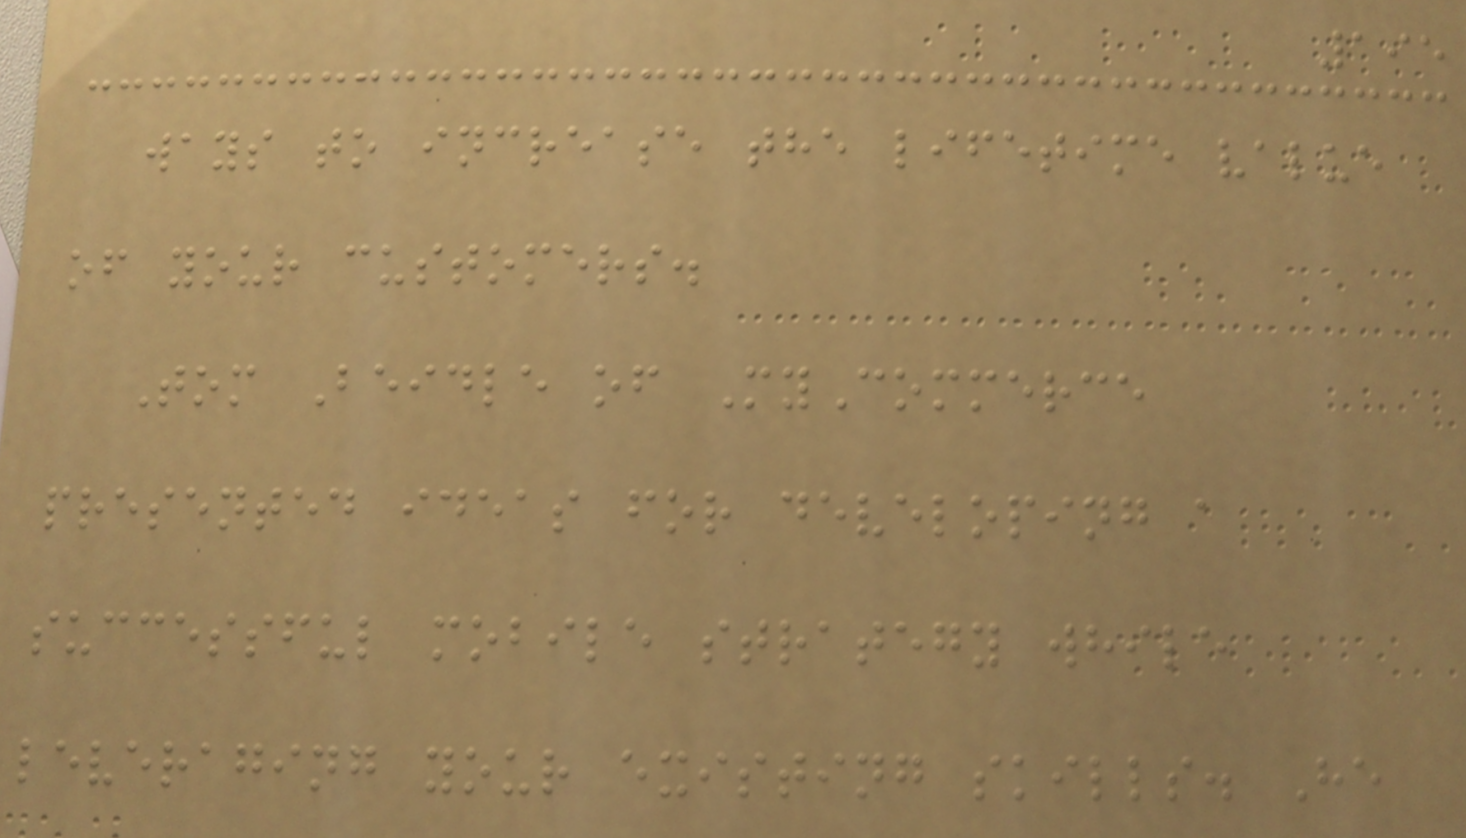195
ways to increase the lifetime value
of your customers.
Tom Beidle of MyCommerce
presented ideas for developing a
successful mobile strategy while
leveraging your existing skills. He
